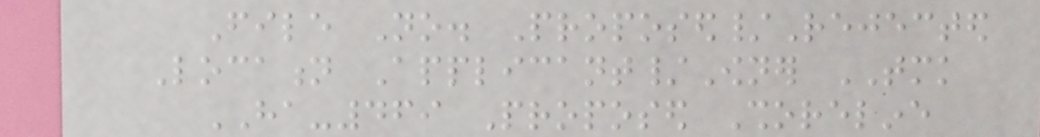File No. Proposed/Rejected
Location Applicant/Owner TMK
HA-469 Proposed Shoreline
